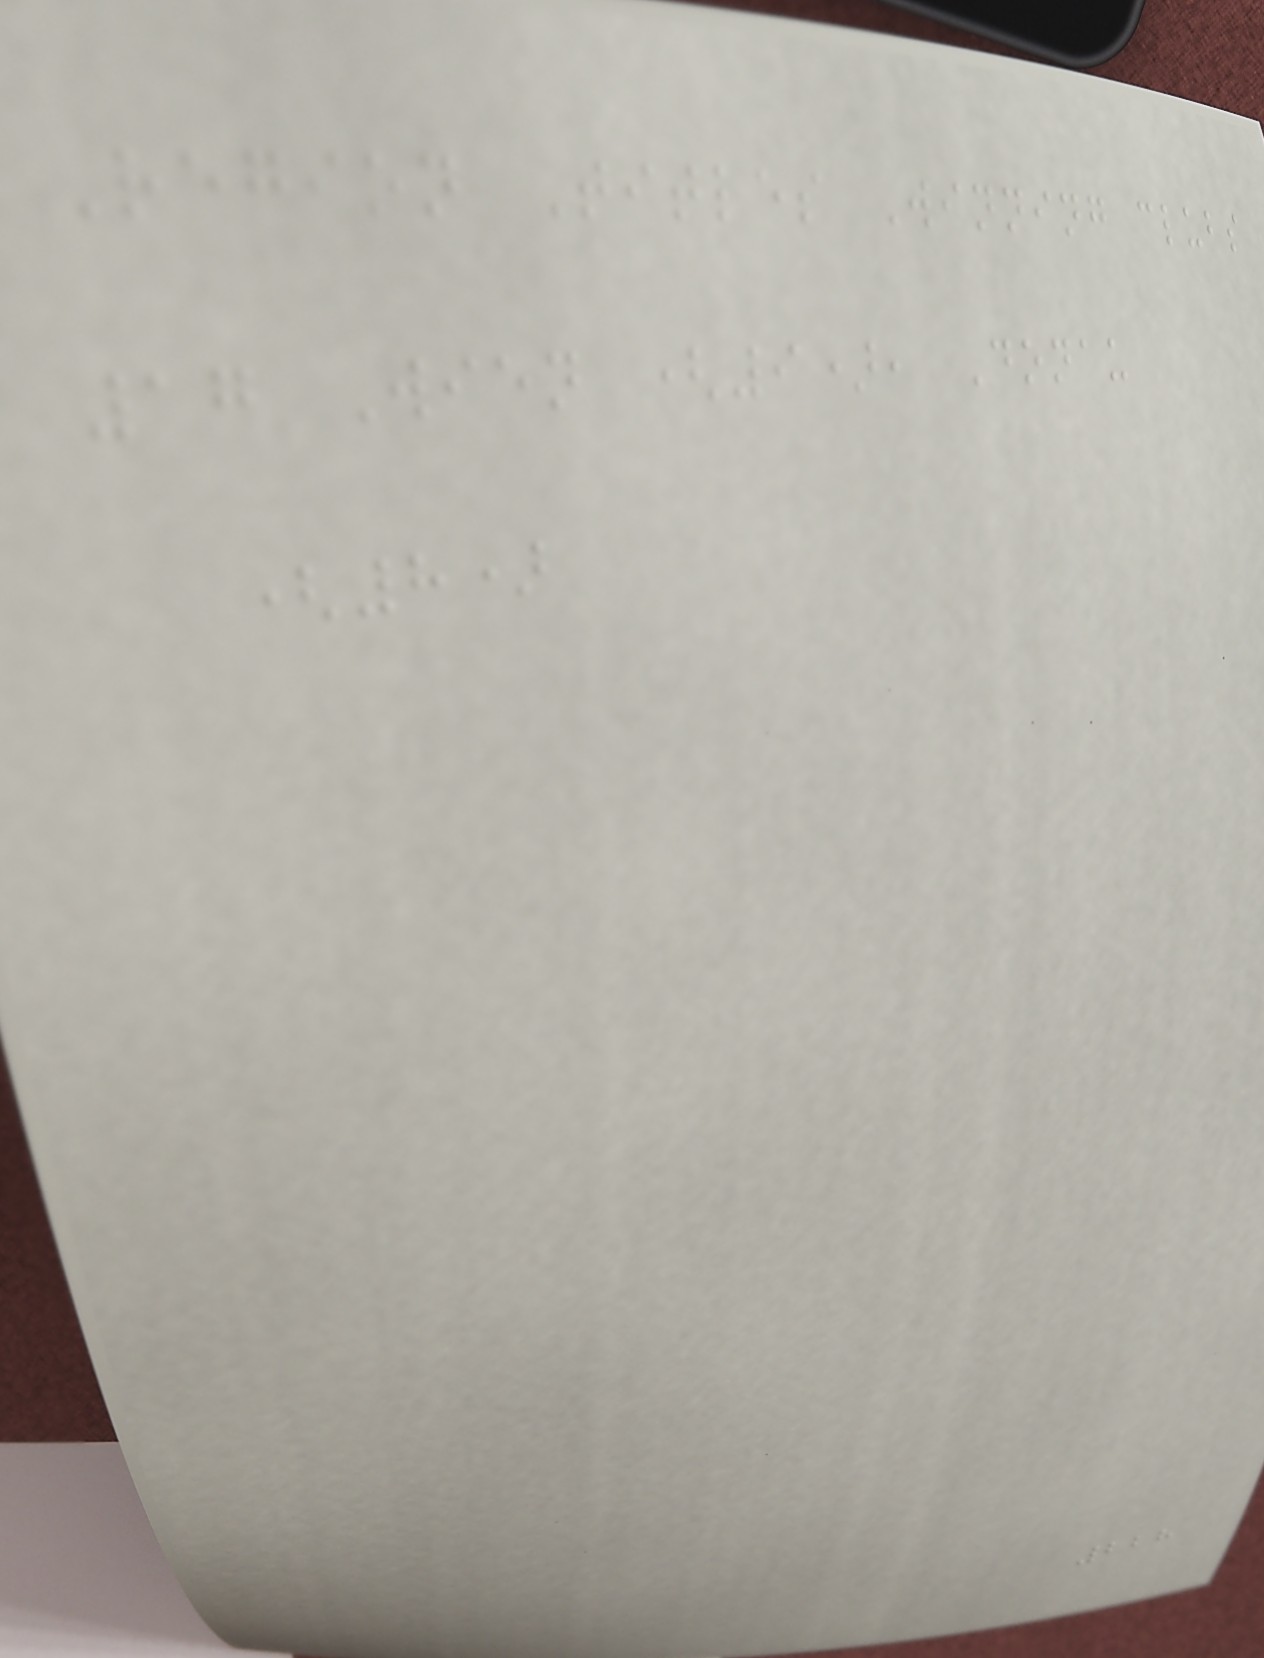Region Titles Winning clubs
17 Wien (9), Donau
(8)
228
